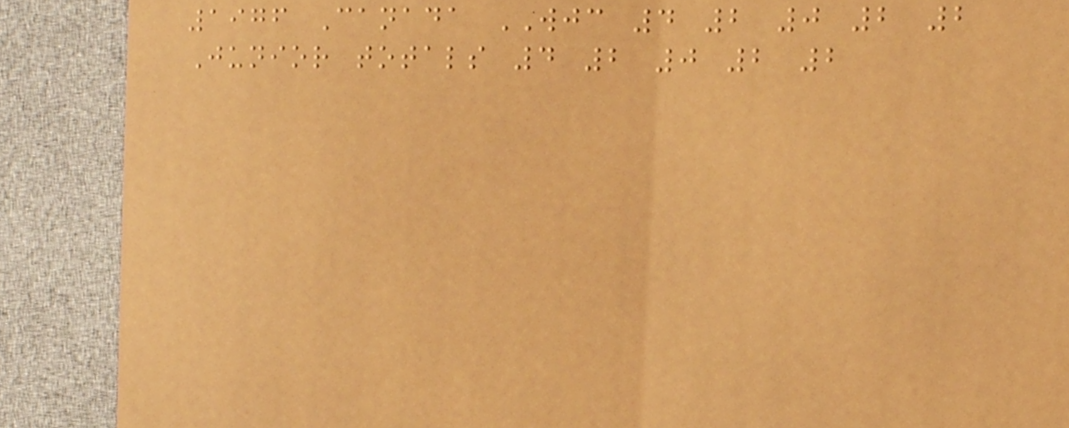1976 Canada WJC 4 2 0 2 2
Junior totals 4 2 0 2 2
